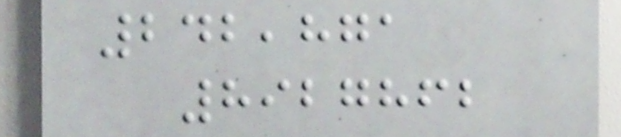242,871
8927862
